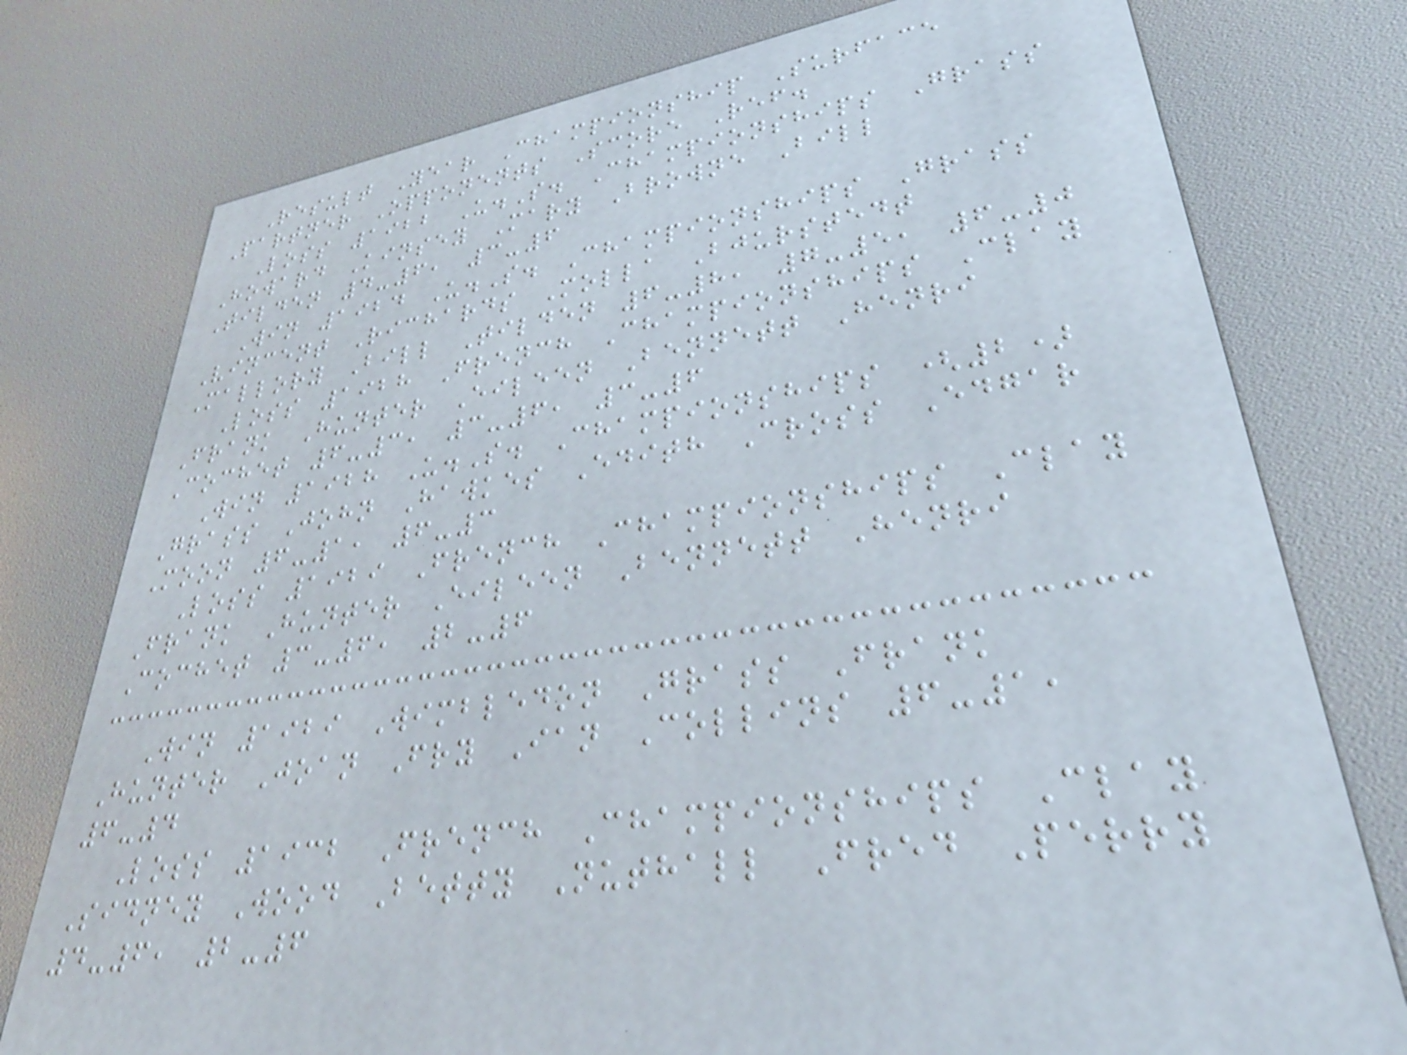Result Year Championship Surface
Partner Opponents Score Ref.
Loss 1922 U.S. Championships Grass
Howard Kinsey Mary Browne Bill
Tilden 4-6, 3-6
Win 1924 U.S. Championships Grass
Vincent Richards Molla Bjurstedt
Mallory Bill Tilden 6-8, 7-5, 6-0
Loss 1928 French Championships Clay
Frank Hunter Eileen Bennett Henri
Cochet 6-3, 3-6, 3-6
Win 1928 U.S. Championships (2)
Grass John Hawkes Edith Cross Edgar
Moon 6-1, 6-3
Loss 1929 French Championships Clay
Frank Hunter Eileen Bennett Henri
Cochet 3-6, 2-6
Win 1929 Wimbledon Grass Frank
Hunter Joan Fry Ian Collins 6-1,
6-4
Loss 1932 French Championships Clay
Sidney Wood Betty Nuthall Fred Perry
4-6, 2-6
